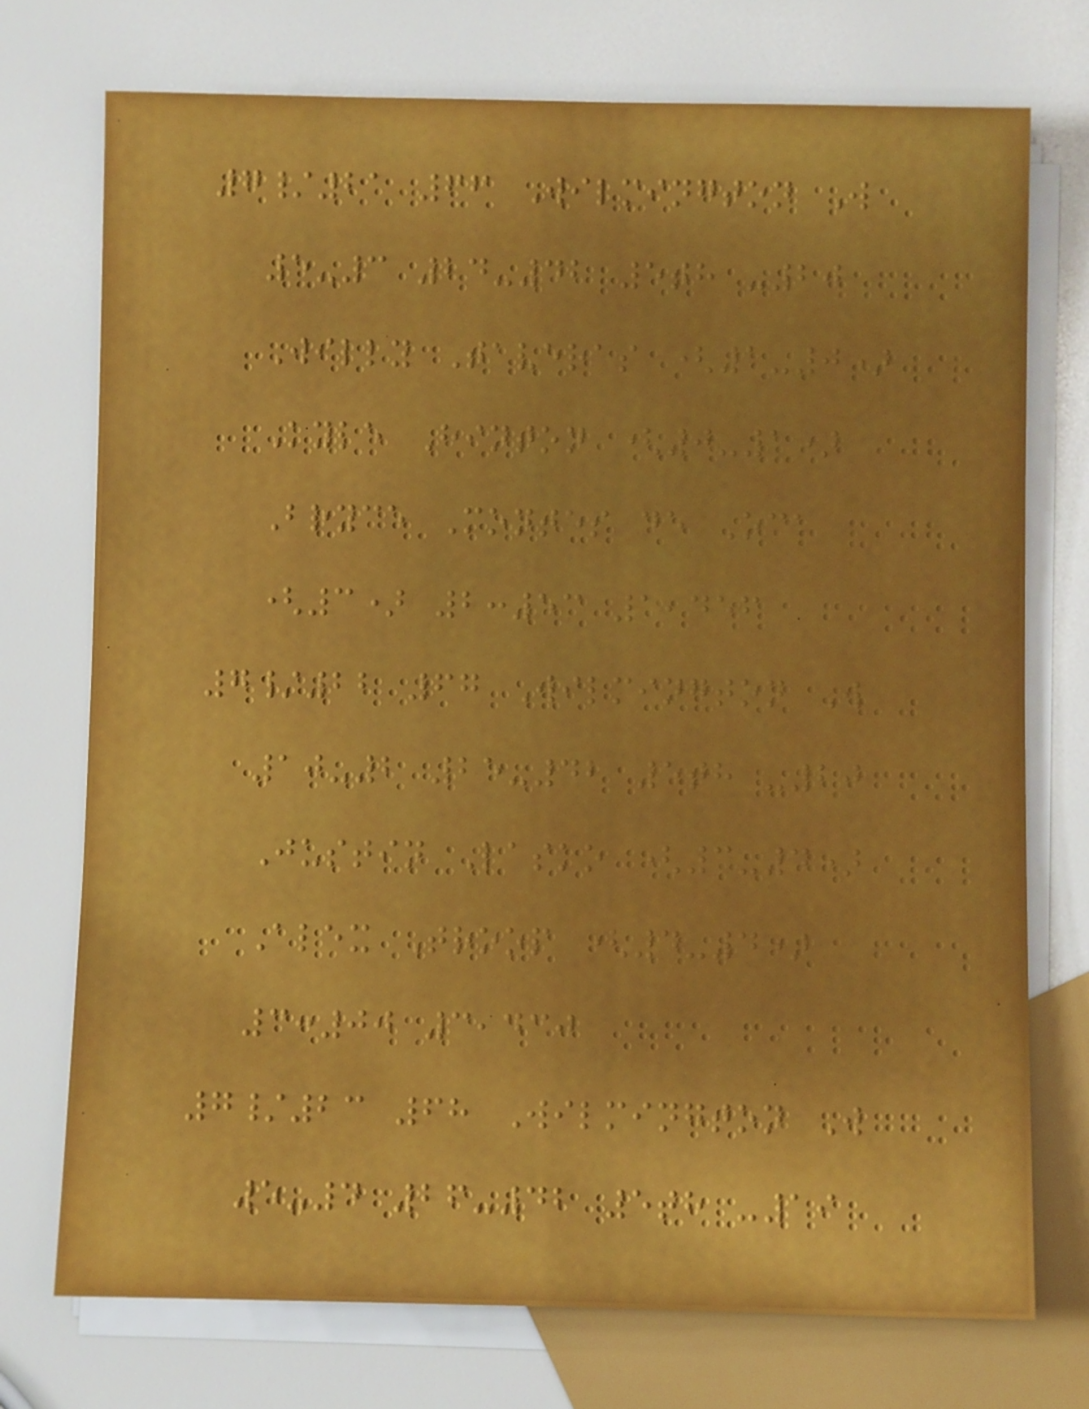7/21 66 Wilmington W
5-3 24-42 5th -20
Willy Taveras (1-0)
Kyle Hinton (0-1)
Bryce Montes de Oca
(3) 2:53 1,456
7/22 67 Wilmington W
10-2 25-42 5th -20
Justin Lasko (3-4)
Alex Troop (4-4)
3:00 3,430
7/23 68 Wilmington W
5-4 26-42 5th -19
